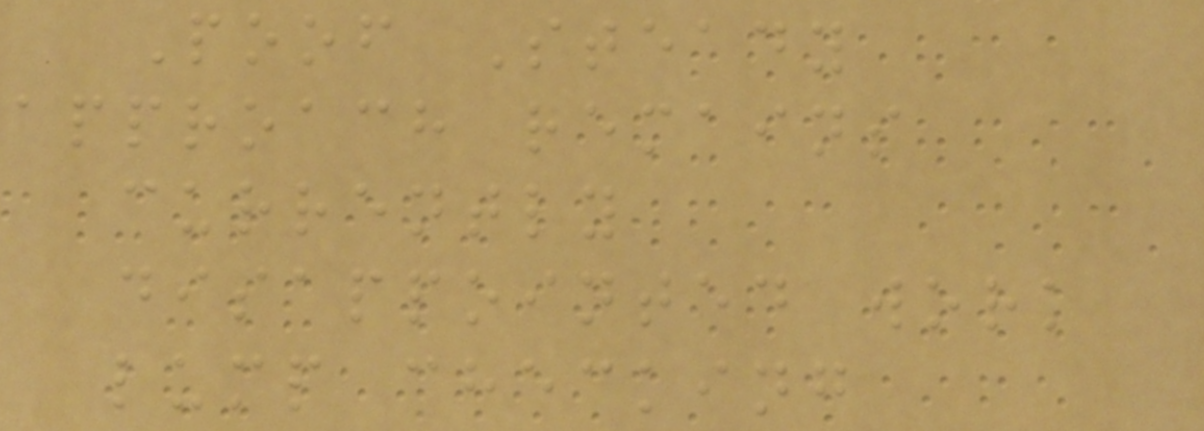Poof Steady
approach remains
currently
disappointed work
lump checking
